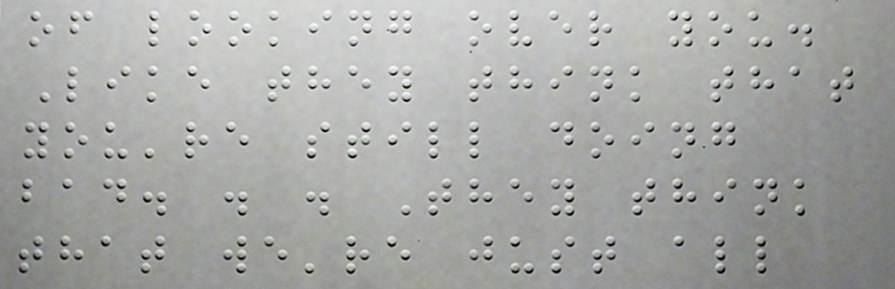of looking over you.
Like they think that
you're still doing
bad. . . They think
that we're just all
